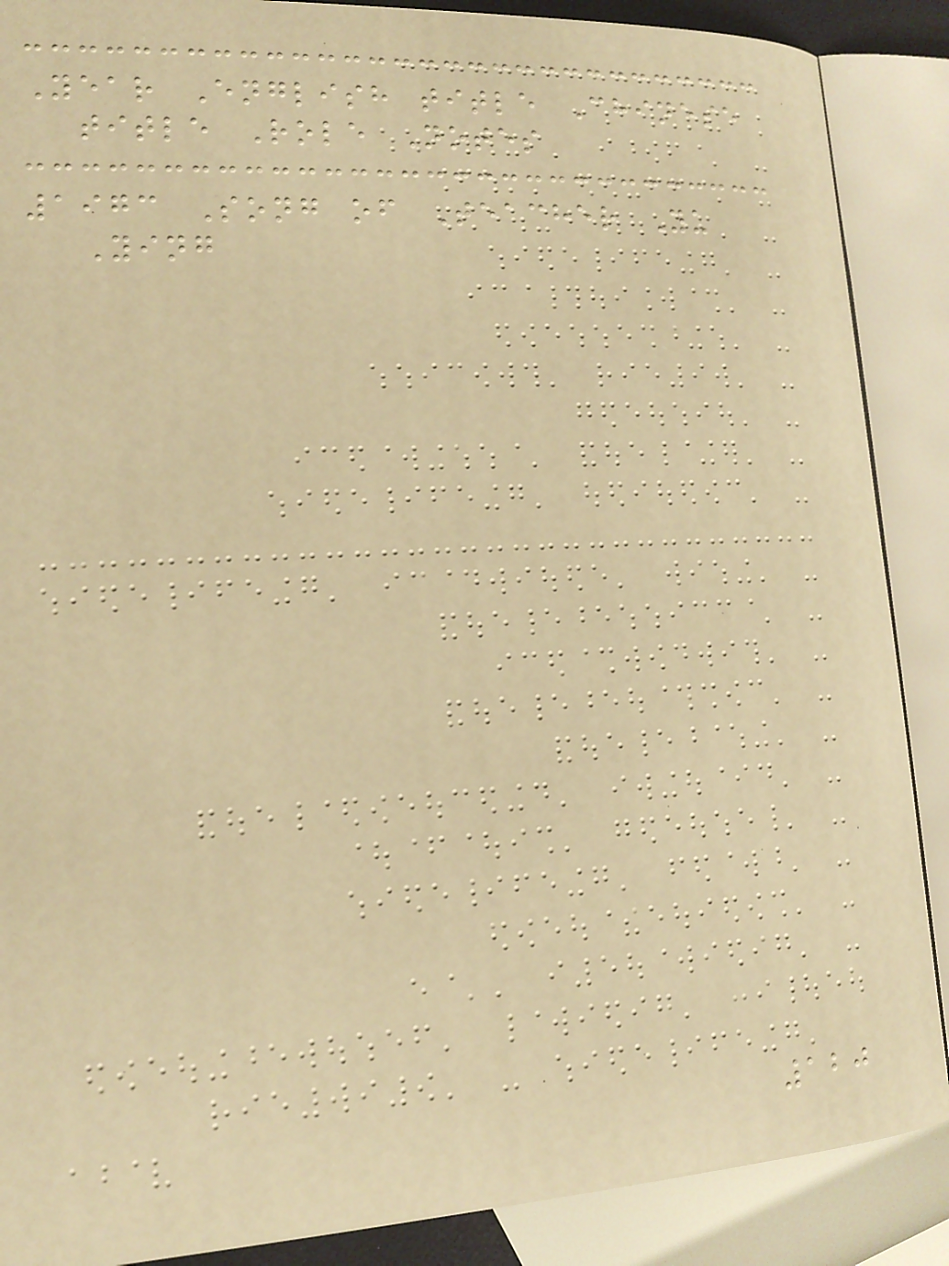Year English title Chinese
title Role Notes
1973 Song of Teacher Yu
Ying
120
